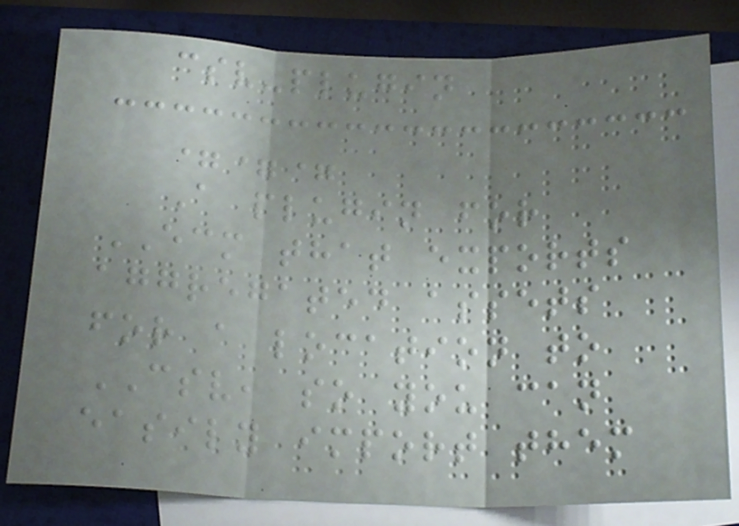csv-plugin
===
A plugin for
ECM that exports
aggregated assets
for a location to
CSV, so you can
easily import them
